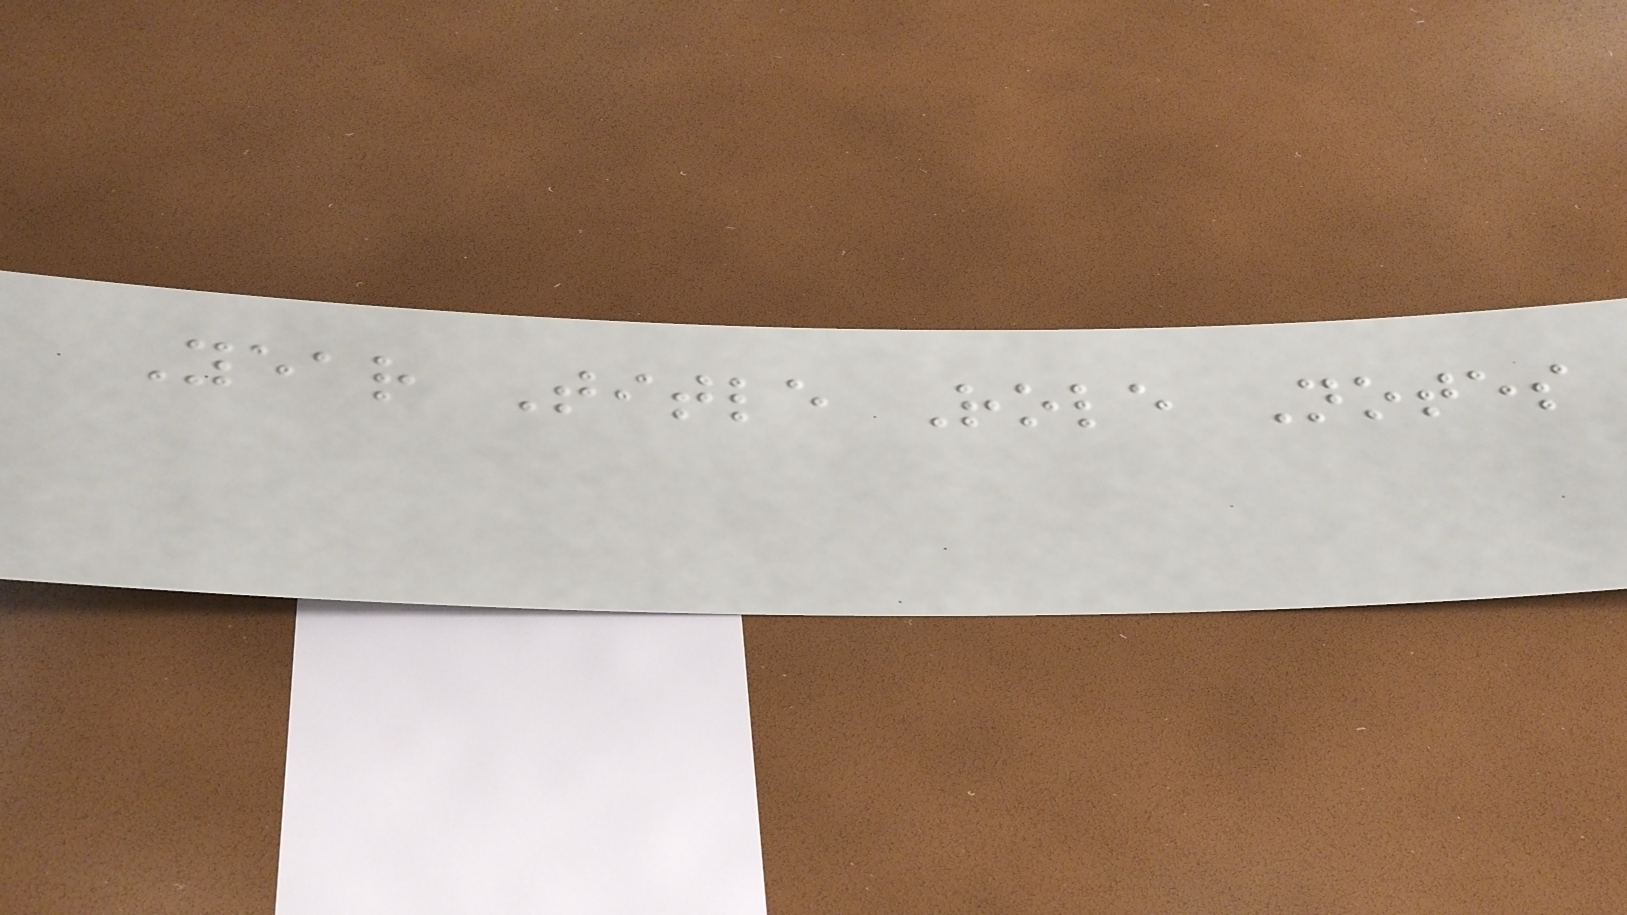Year Title Role Notes
